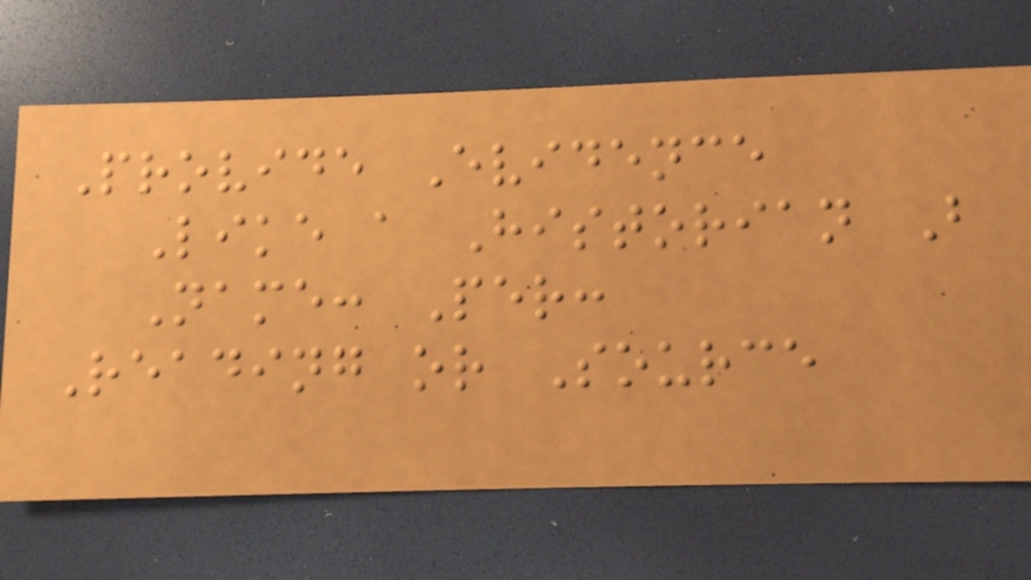Provide Evidence
Like a Historian B
Name: Per:
Reading or Source
